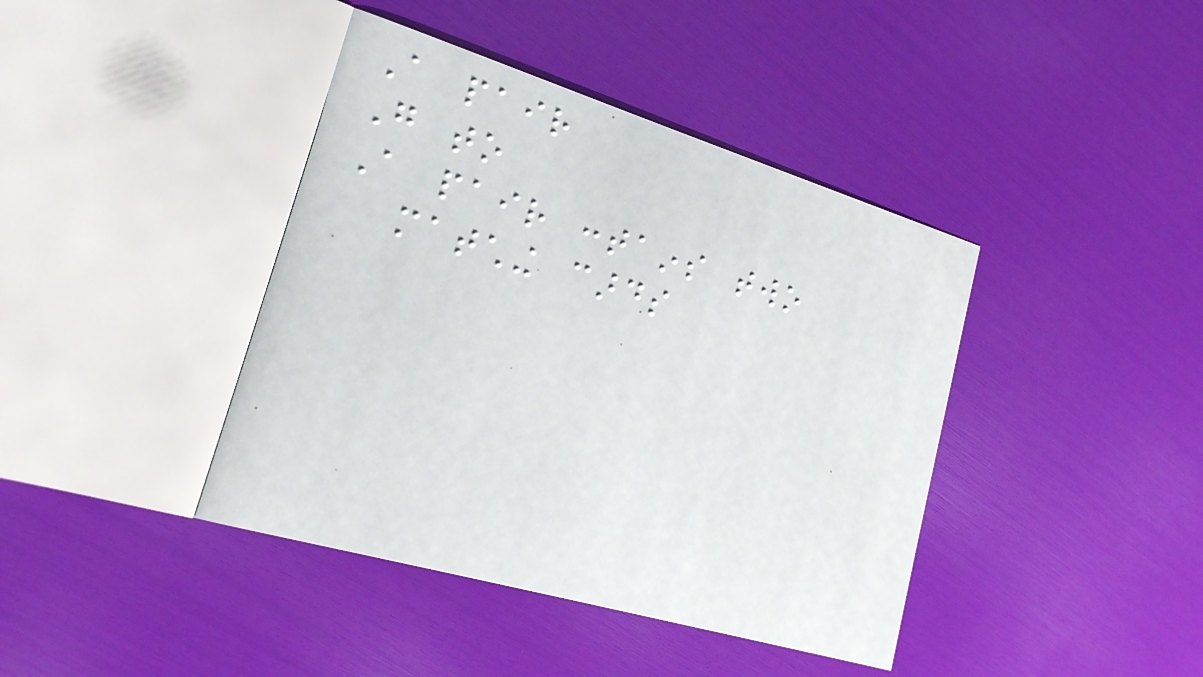A pair
Go to
A pair contains two
matching cards
